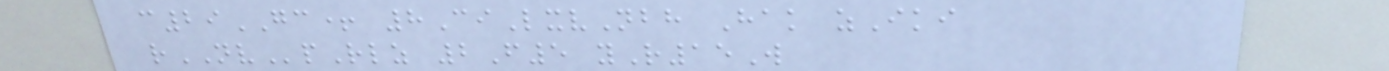c29GC+ 8CiLxvNbh Hak zIki
rNVpRlz 2F5 yR15W
